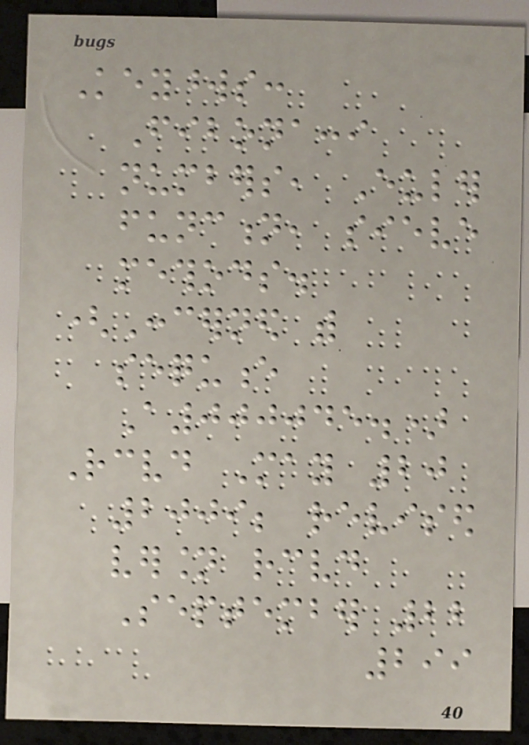Keywords:
Fibonacci
numbers, Euler
function, sieve
methods.
(Concerned with
sequence
A000045.)
Received May 20
2009; revised
version received
September 22
299
